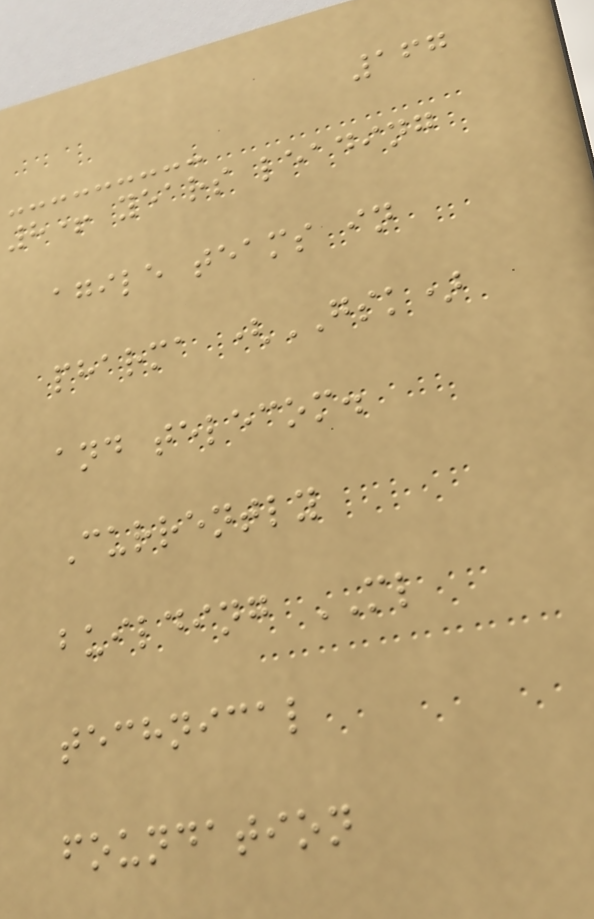167
8+ years leading
agile teams in
pharma (GSK)
and telecom.
Currently
building ML
technical
foundation
